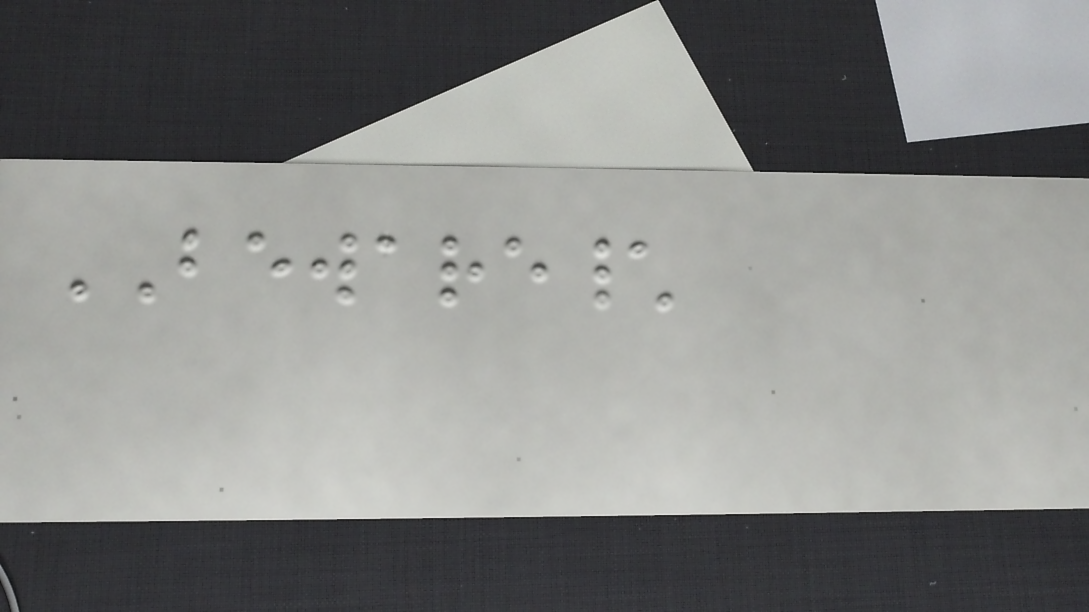BEWARE\
